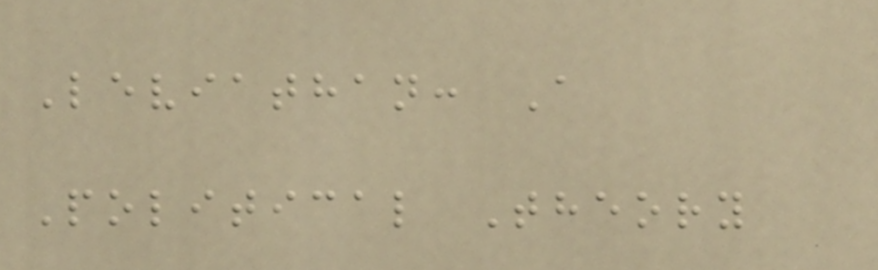Leviathan: A
Political Theory
